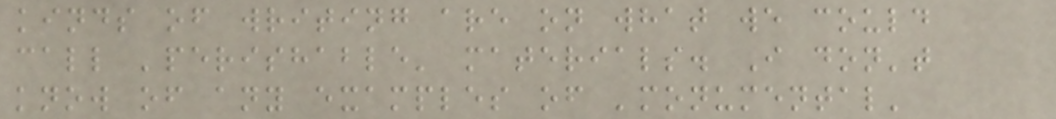kinds of writing are on what we could
call 'perishable' materials. I don't
know of any examples of 'monumental'
